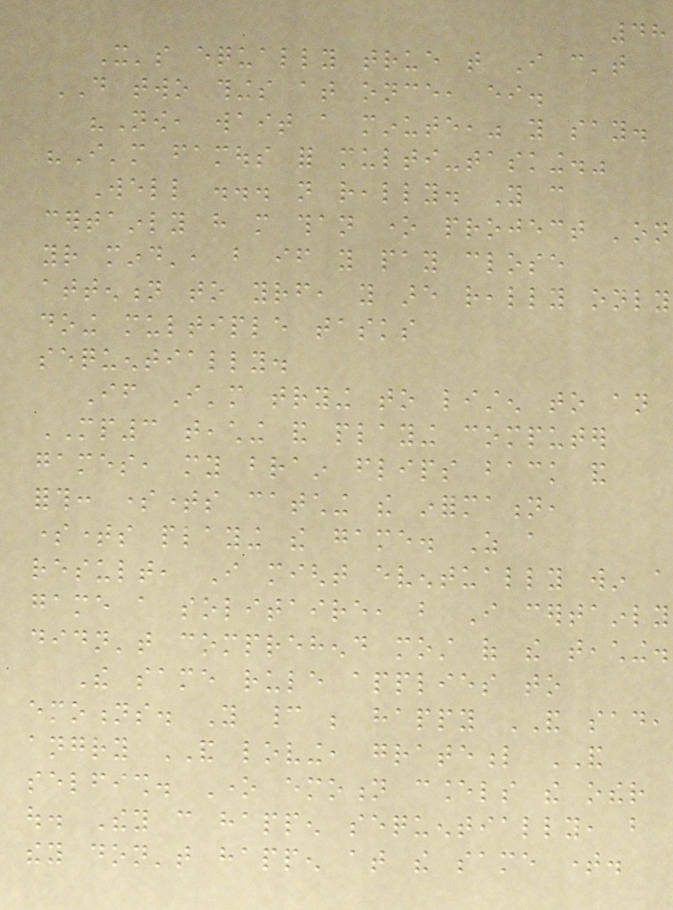48
It's equally true that I can't
DO two things at once, either.
"Now, wait a minute," you say.
"I'm famous for multi-tasking."
Well ... not really. You can
certainly have more than one project 'on
your mind', but if you pay close
attention to yourself, you are really only
doing multiple tasks
sequentially.
If I'm trying to listen to an
MP3 teaching and playing computer
games, my brain flips back and
forth: sometimes catching the information,
sometimes playing the game. As a
result, I might eventually win a
game a solitaire, but I certainly
didn't comprehend most of the teaching.
The same rule applies to
emotions. You cannot be happy AND sad,
angry AND loving, grateful AND
selfish. One emotion cancels the other
out. They can happen sequentially, but
they don't happen at the same time.
